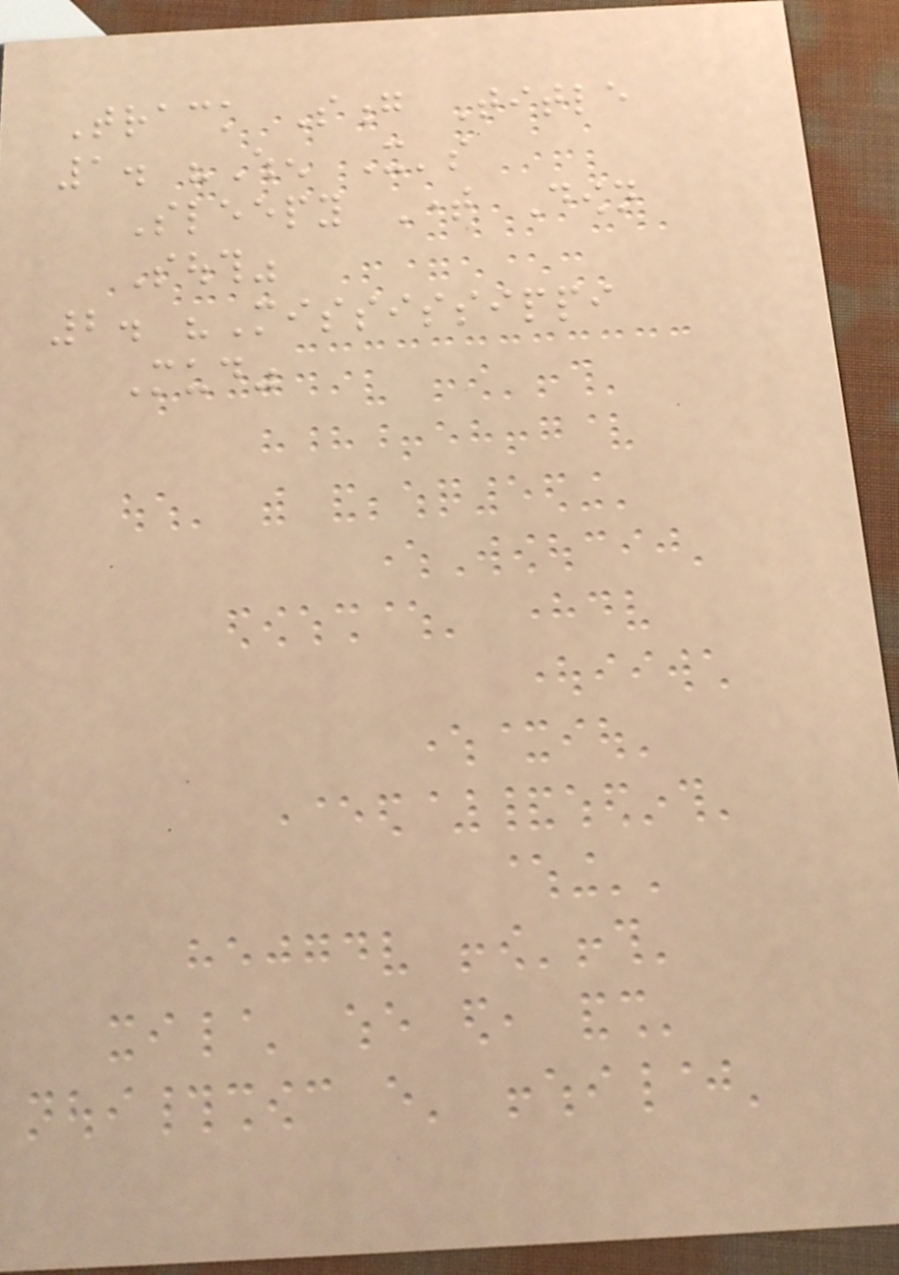Track Song Title
1. "When It's
Sleepy Time Down
South"
2. "Mississippi
Mud"
